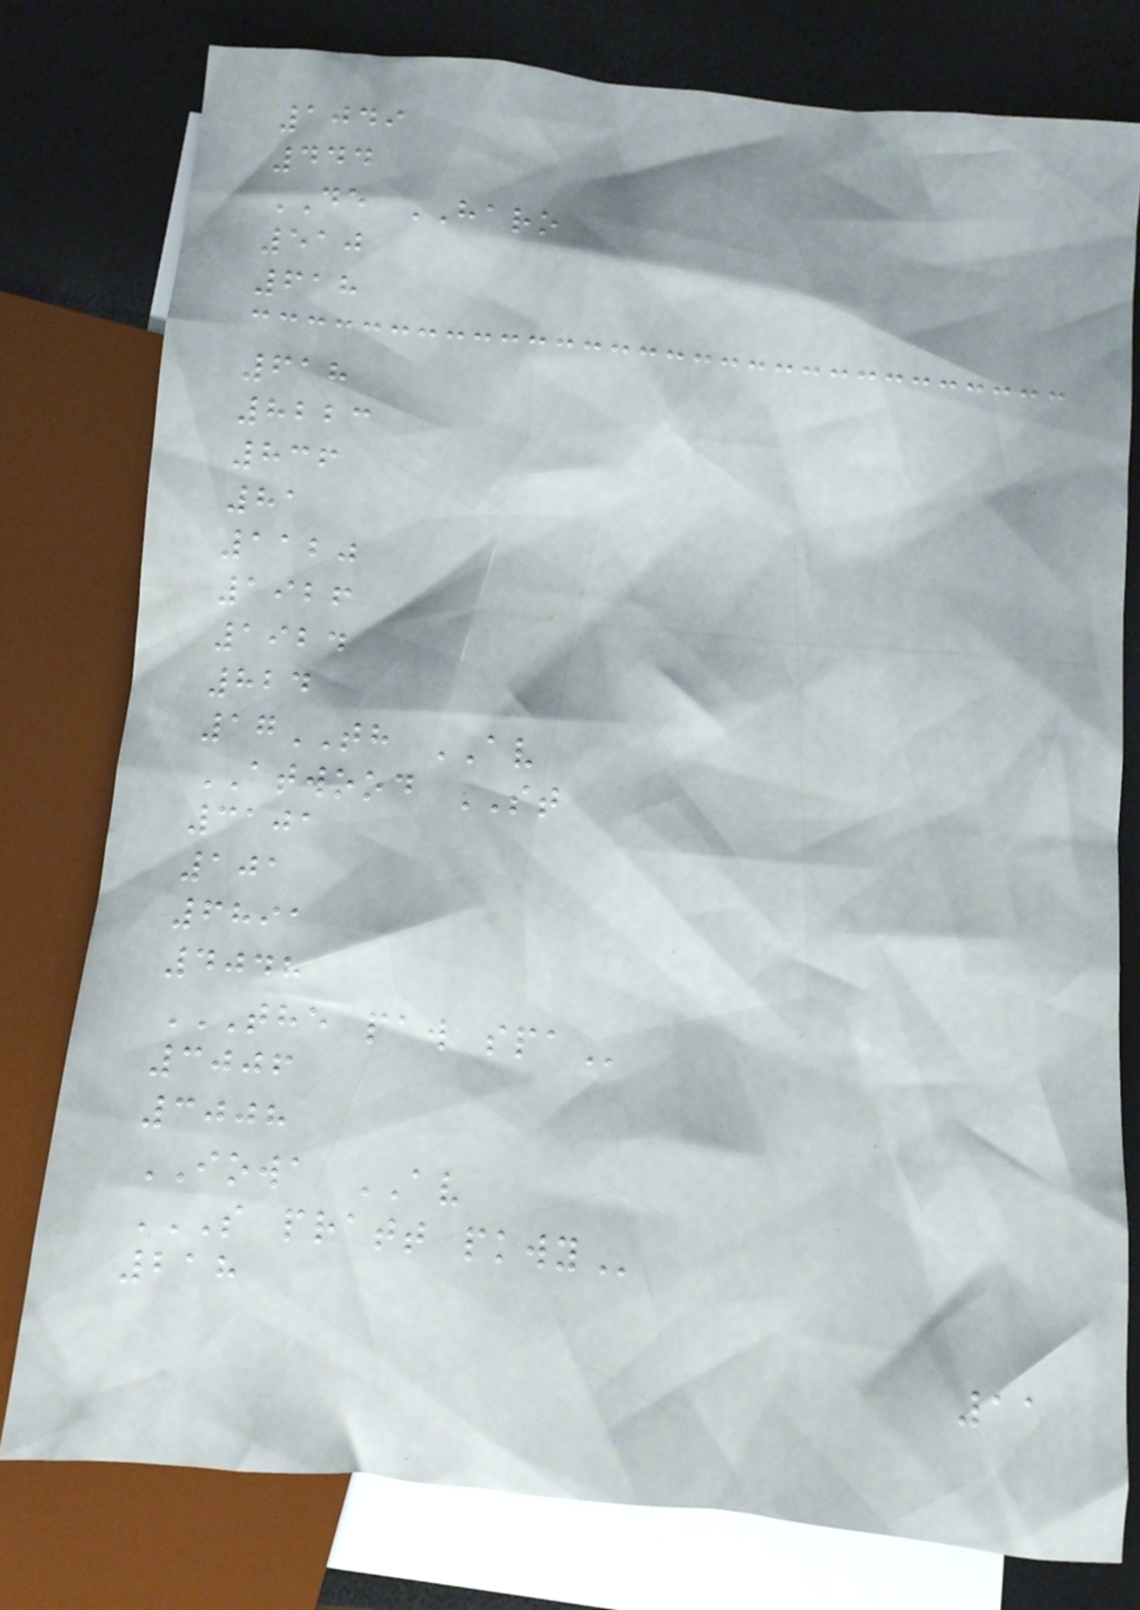1049
444
DE HARO
510
618
618
8223
836
81
1120
1926
1924
824
17TH AV
ATWOOD ST
3101
101
6891
4048
THE PAW SPA
3006
3008
IOWA AV
S PRATT PKWY
218
11
